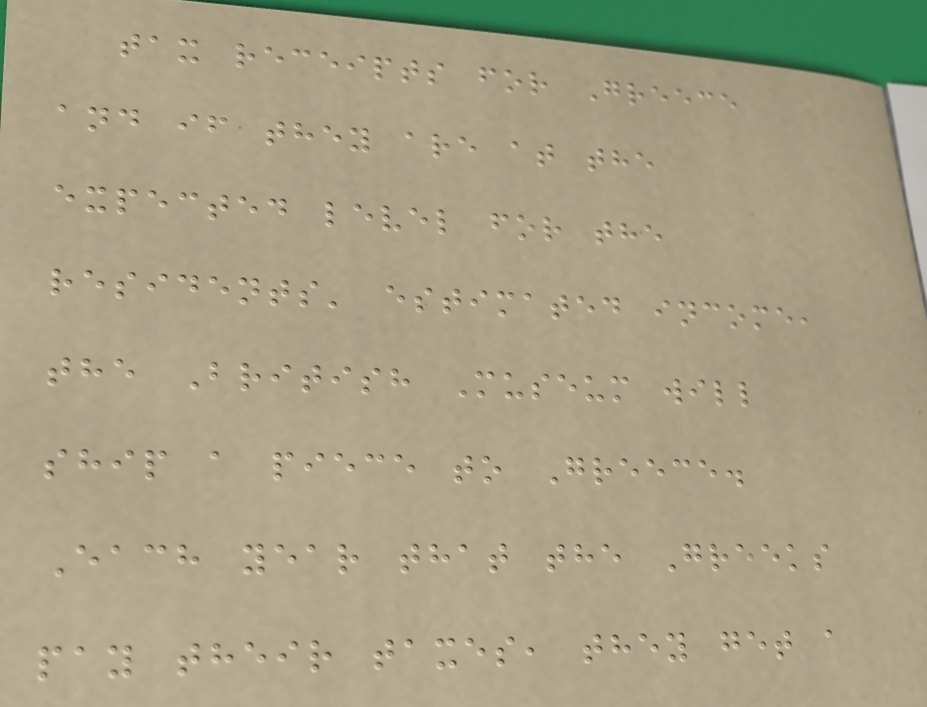tax receipts for Greece
and if they are at the
expected level for the
residents' estimated income,
the British Museum will
ship a piece to Greece.
Each year that the Greeks
pay their taxes, they get a
